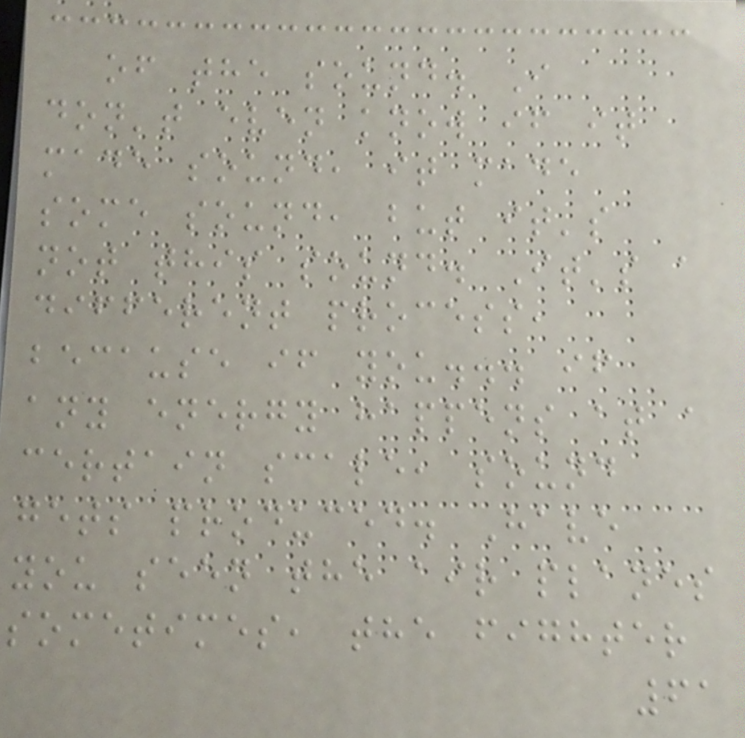of the sound. I
don't even know if it
made sound, it made
some sound, but it's
not this sound. It's a
different process,
because if you... if
any energy happens at a
certain scale, sound
gets produced. Have
you seen the air planes
sometimes, the fighter
61
